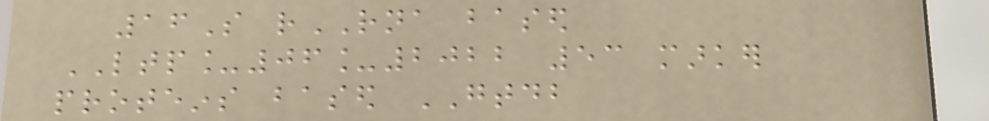16S rRNA based
LTP_06_2022 53 marker
proteins based GTDB
